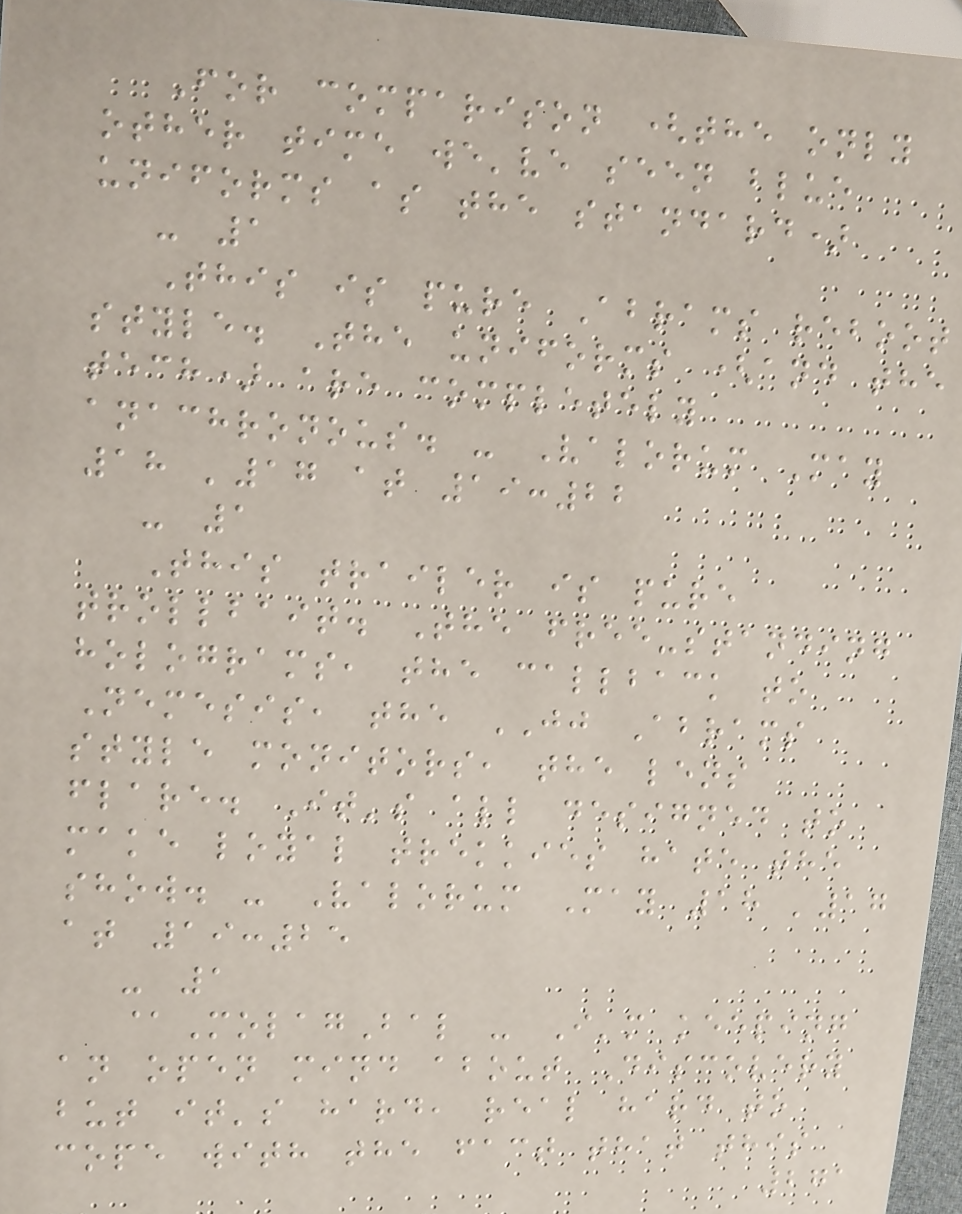For comparison (the only
other time we've seen blue
uniforms as the standard)
- 1
This is pure Abrams reboot
style. The uniforms (and the
tech) are completely
anachronous. - Valorum May
18 '17 at 19:22
- 1
This trailer is pure
trollbait. The free-standing
holograms, the callback to
Nemesis, the JJ Abrams
style monitors, the lens
flare. It's all designed to
make loyal trekkies hate the
show. - Valorum May 18 '17
at 19:25
- 1
@MolagBal - I'm keeping
an open mind about Discovery
but it's hard, real hard to
cope with the fact that this
271
